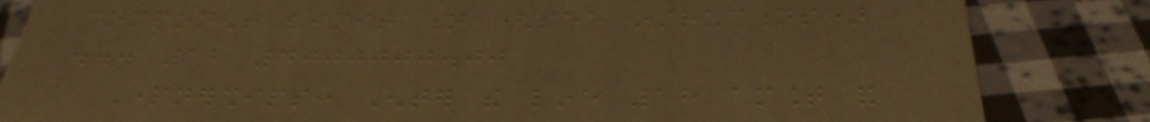component limitation (see instructions)
... 12 4000000.00
Partnerships: Enter the line 18 amount and
